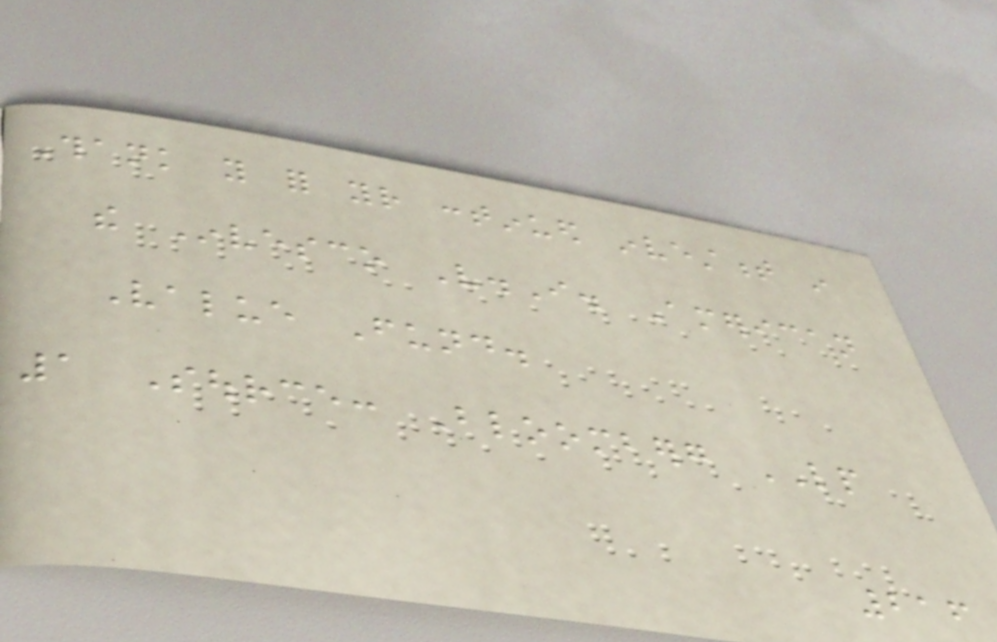Thank you for your continued investment in
the Invesco V.I. American
Value Fund.
1 Source: Bloomberg LP
216
